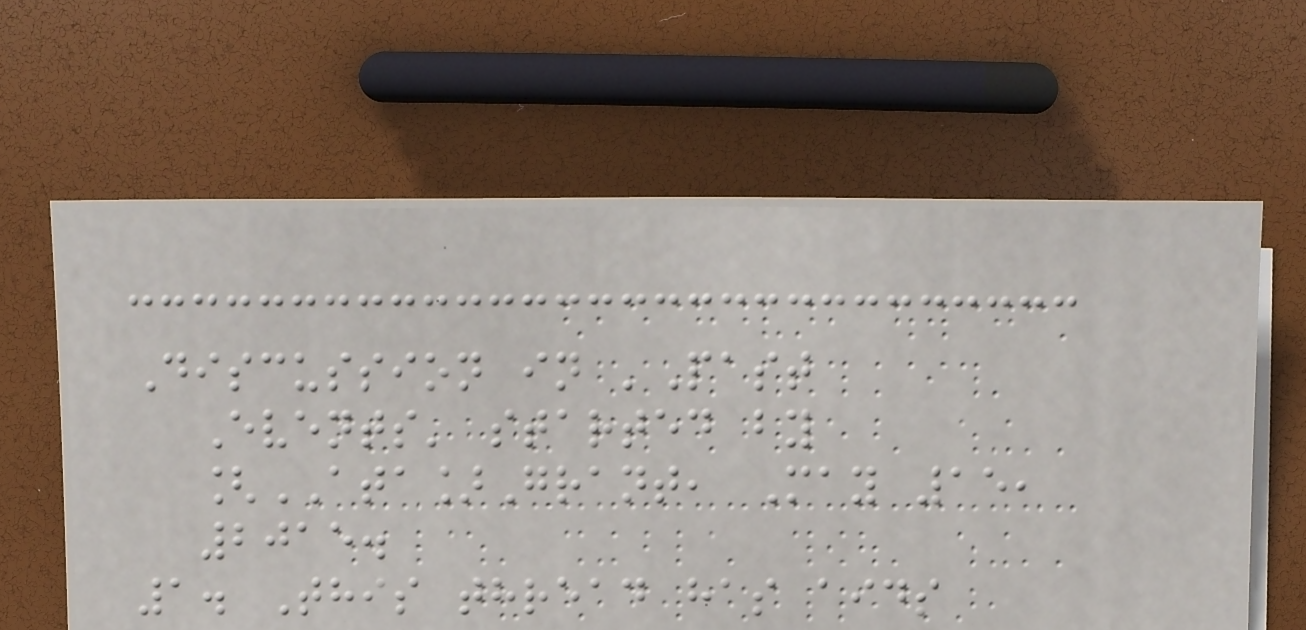Discussion in 'Past
Events' started by
[ATA]Grant, May 15,
2015.
1. This thread has aids
